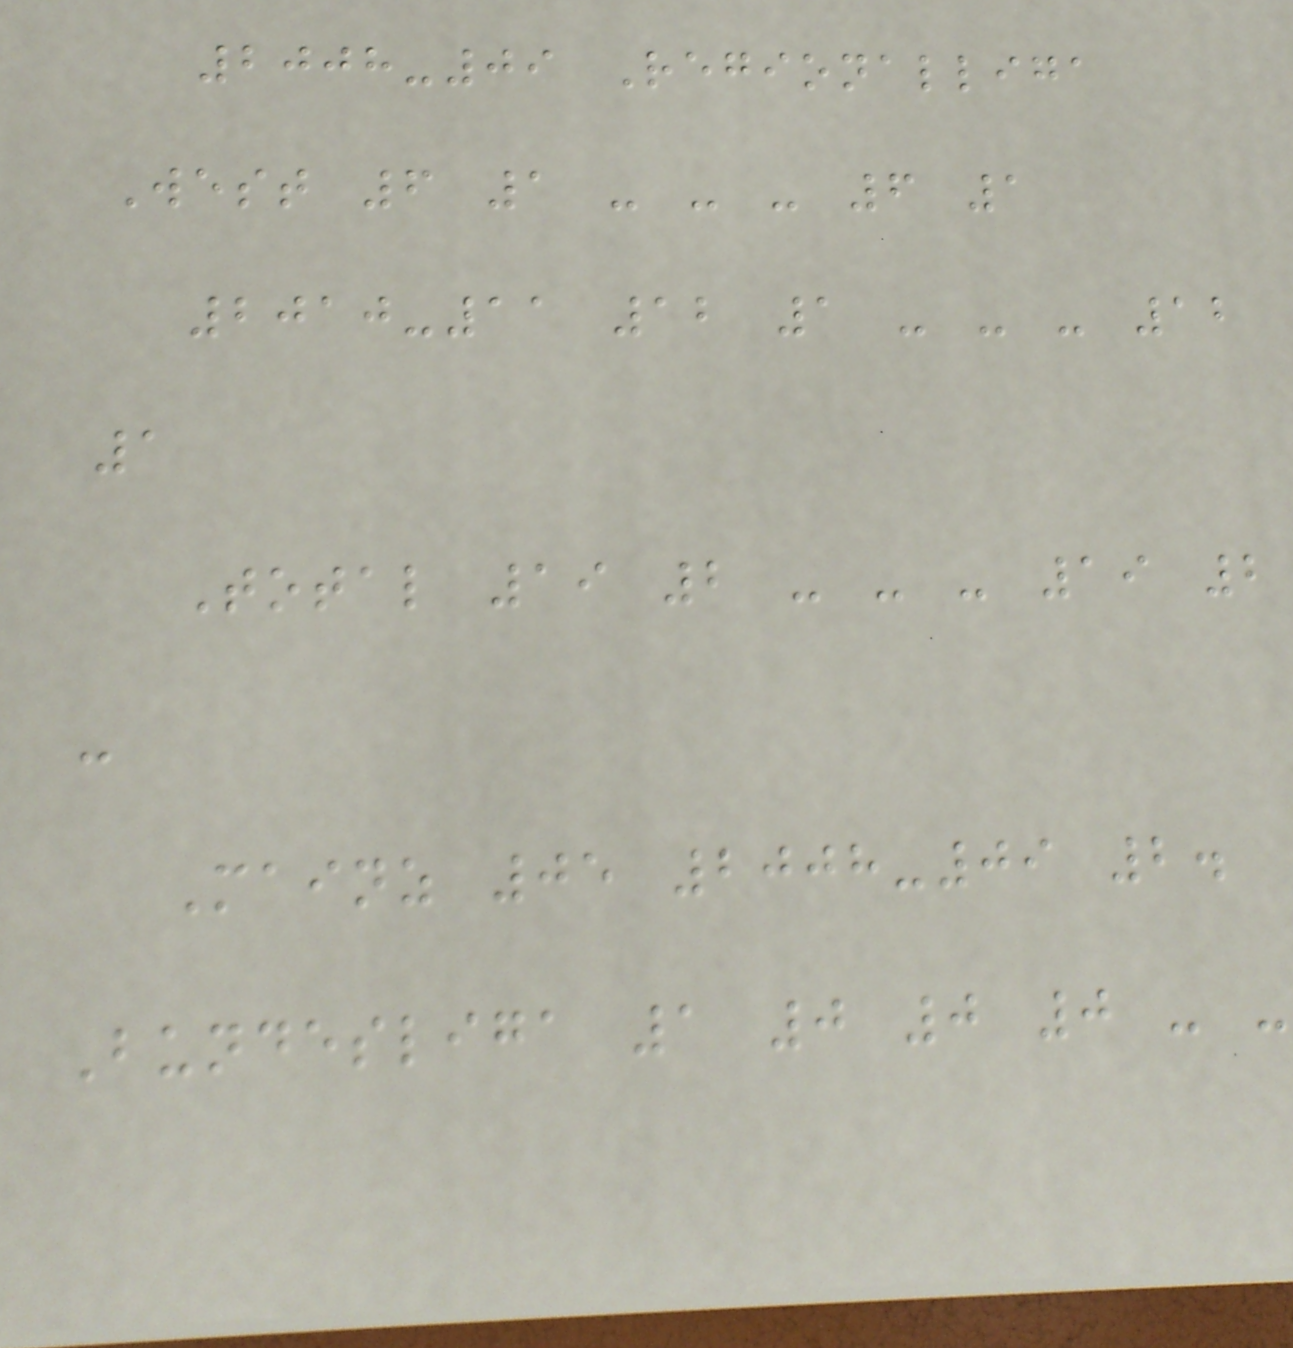2008-09 Regionalliga
West 6 1 - - - 6 1
2010-11 12 1 - - - 12
1
Total 19 2 - - - 19 2
-
Mainz 05 2008-09 2.
Bundesliga 1 0 0 0 - -
